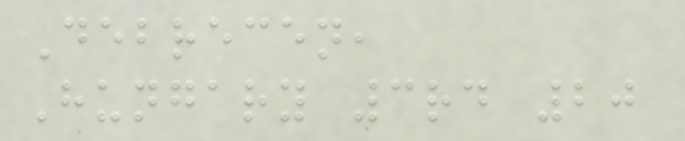Debrecen,
Hungary 3rd 20
